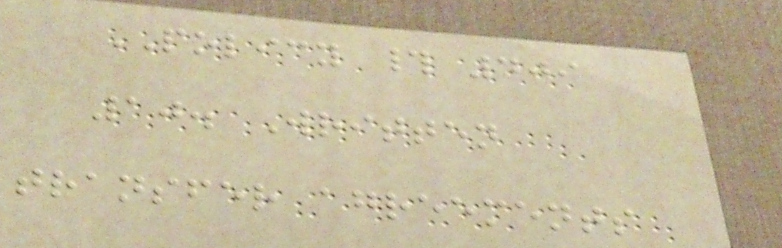POLICY # 409
10. Written
transfer agreements
